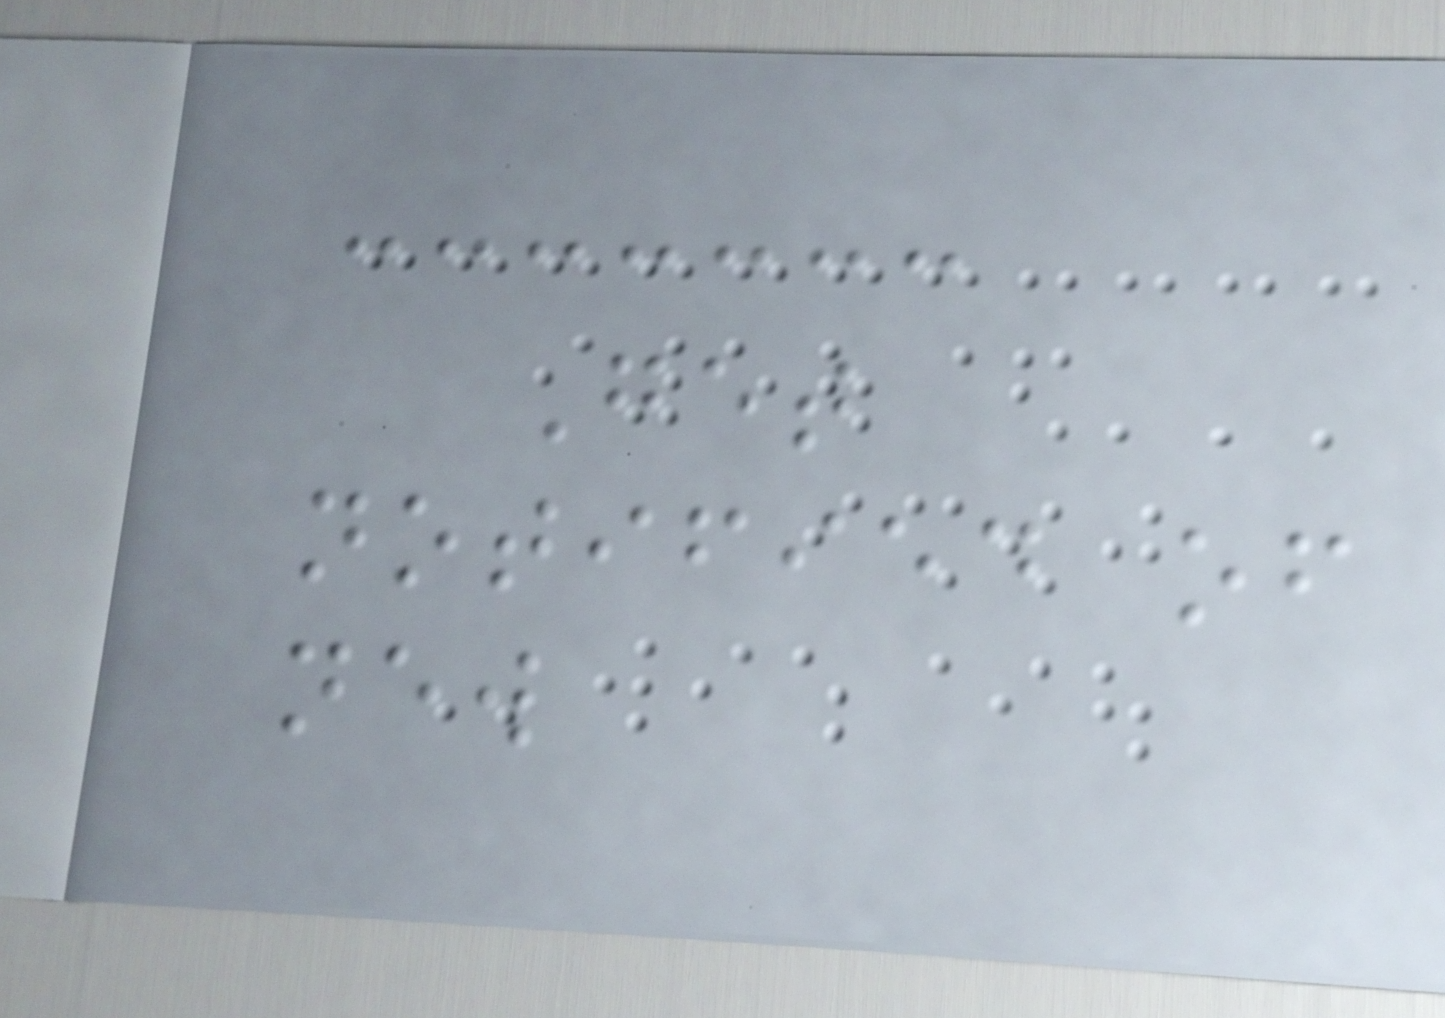Get
notified of
new
